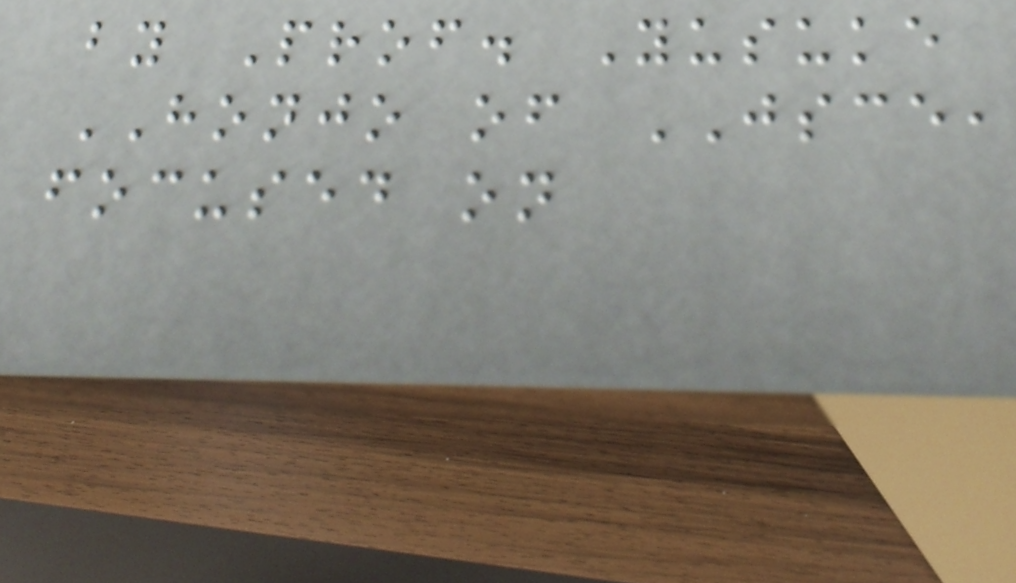by Prof. Yusuke
HONJO of JSCE,
focused on
